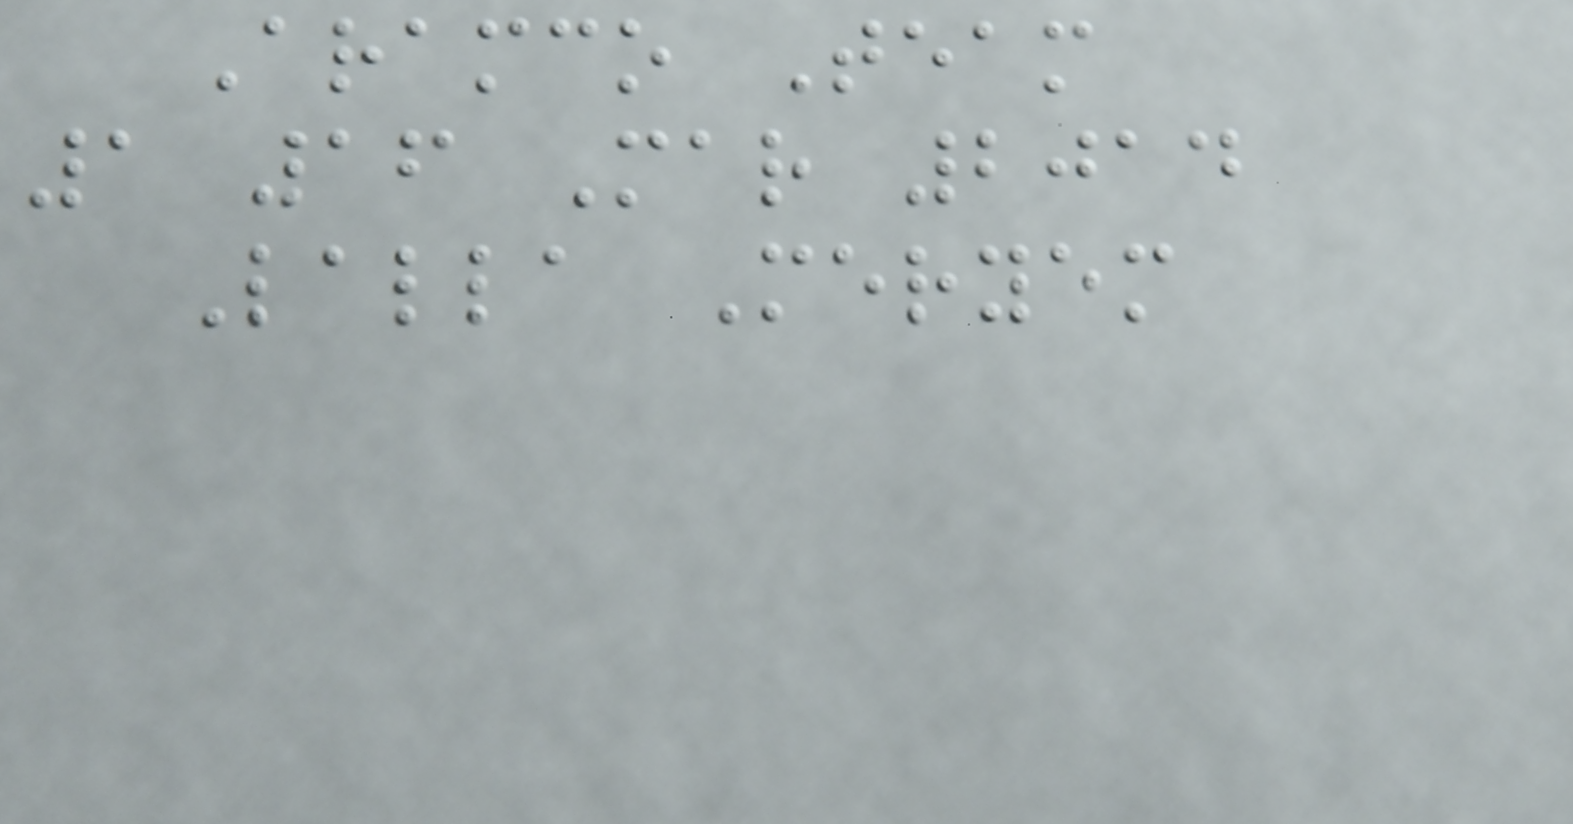Aramco Team
1 16 Mar 2014
Lalla Meryem
